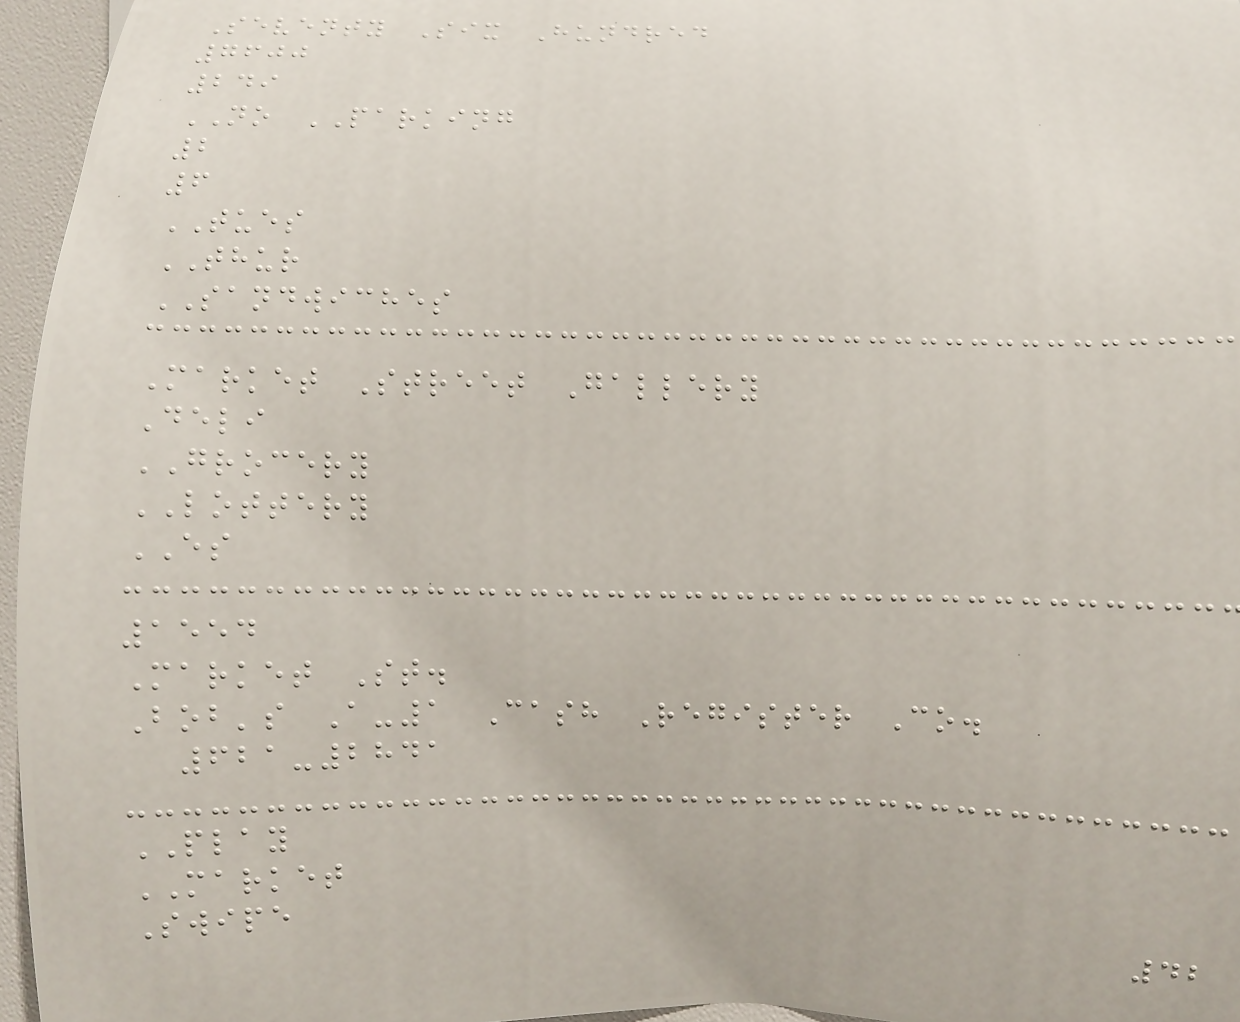Seventy Six Hundred
7600
249
NO PARKING
2
6
TUES
THUR
SANDWICHES
Market Street Gallery
Deli
GROCERY
LOTTERY
ES
1554
Market St.
Bob's A-1 Cash Register Co.
621-2841
PLAY
MARKET
Swipe
42
